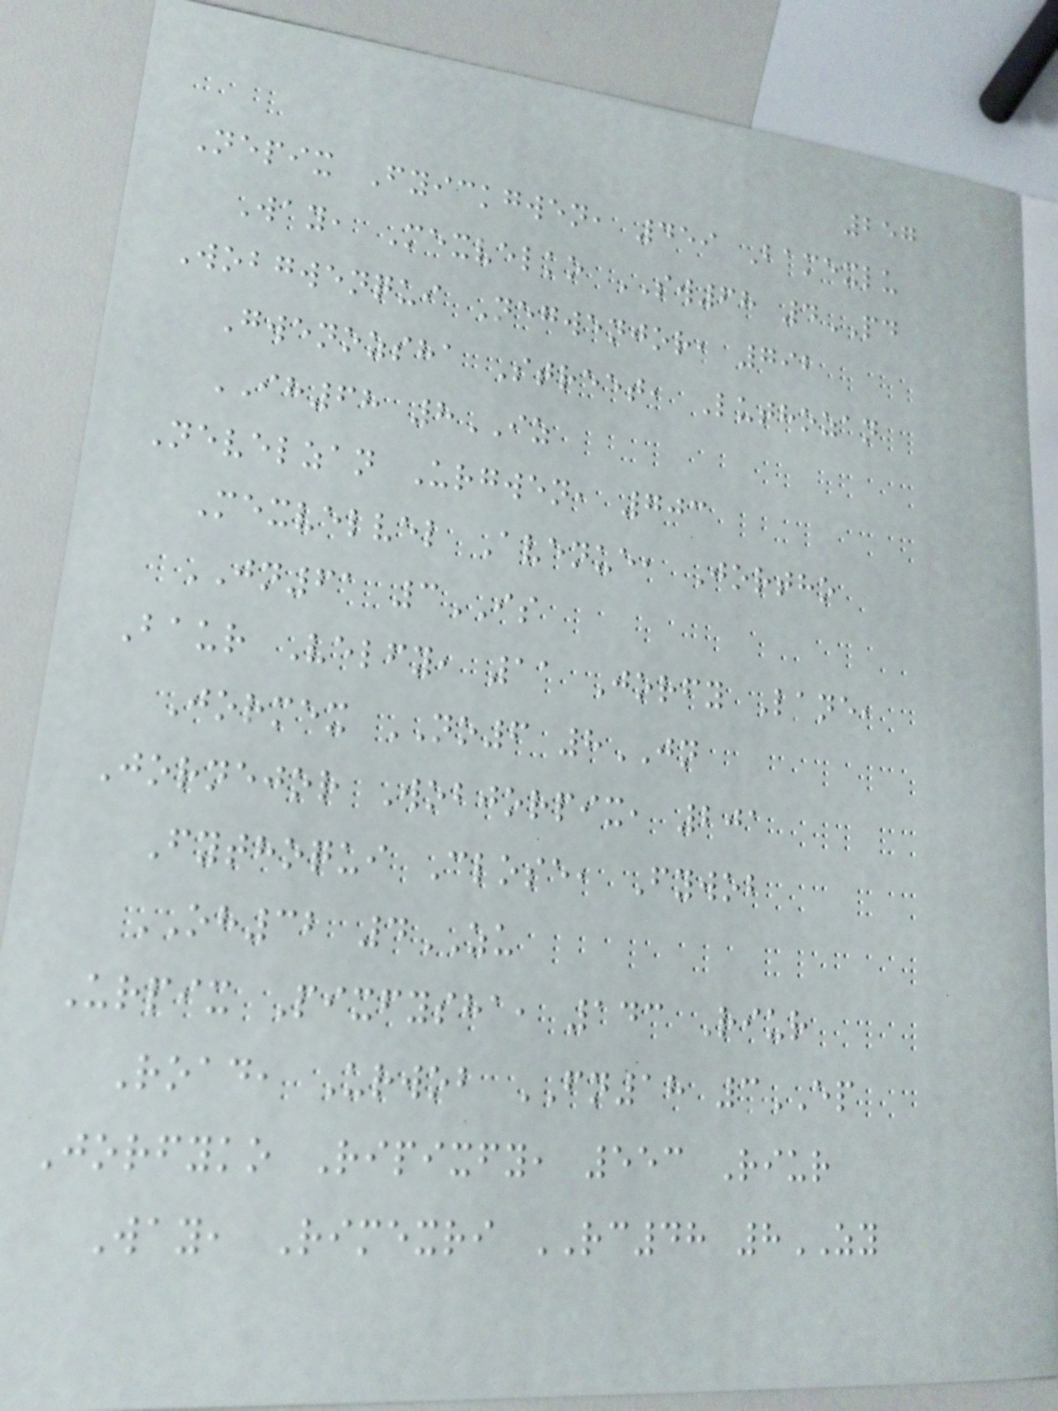257
Nepix Fyickgwen, 459 Bamexlu
Way, Mexvelko SW68 4PD
Wobgwenqui Negwenjor, 792
Gwenozsha Street, Luthozan
IH68 8IZ
Nevelzan Urgwen, 703
Mexvelvel Avenue, Jortho
JN61 3IS
Baur Velfy, 11 Jorfy Lane,
Jormex NO6 8JN
Jornejor Wobjorpix, 201
Fythoqui Close, Fywob
OH32 4ZU
Urpix Pixfysha, 143 Riur
Road, Urwob FN18 3EP
Jorfyko Ripixfy, 553 Riur
Way, Rimexri RC48 8ZY
